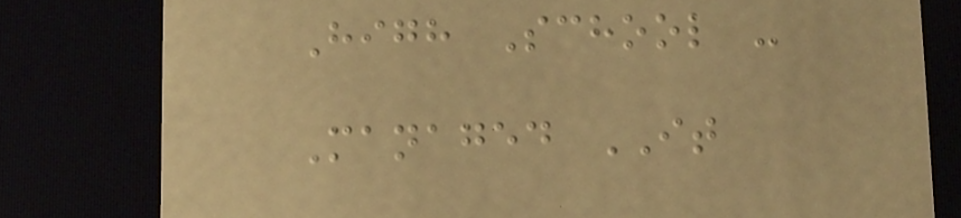High School -
Managed IT
